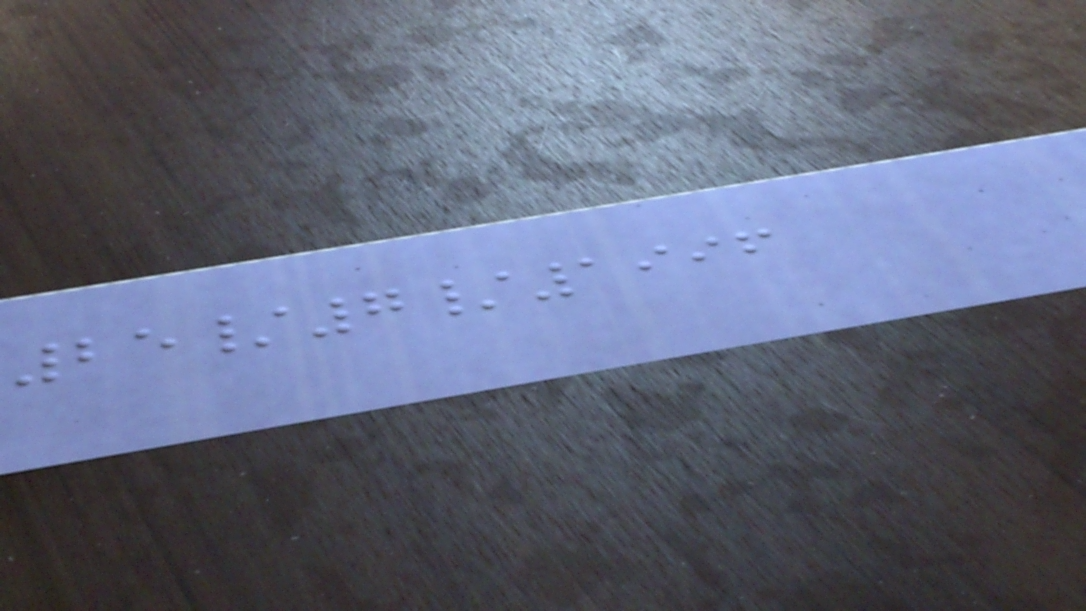25/7/1996
